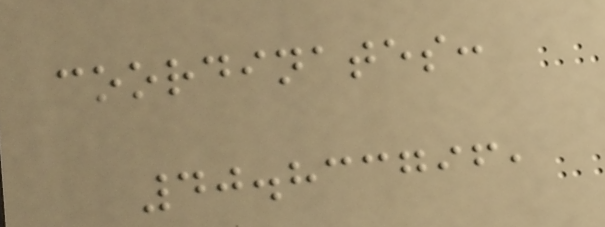coordinates:
40.833796,
